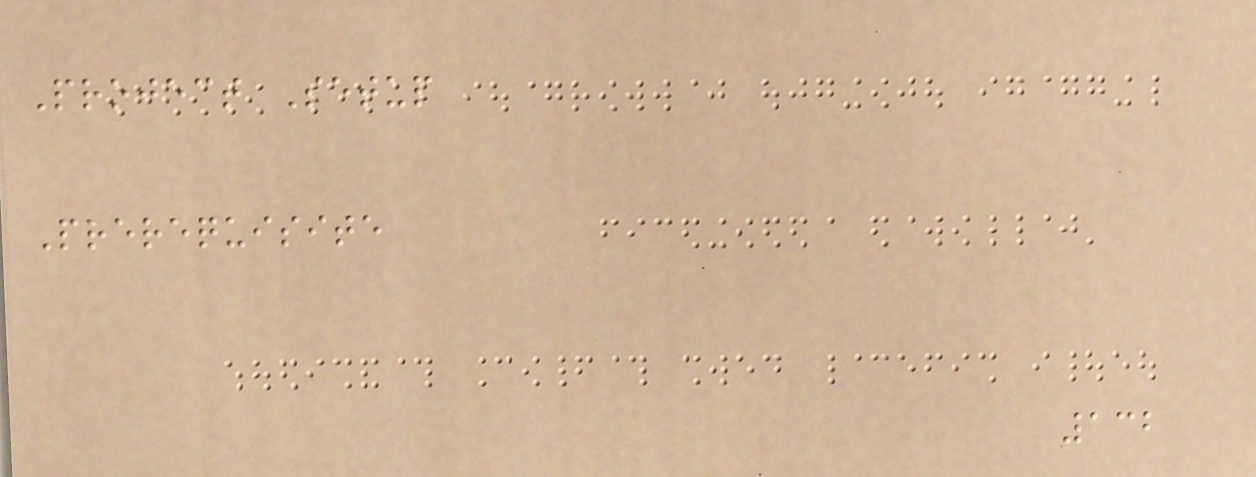Project Setup
Prerequisite
132
